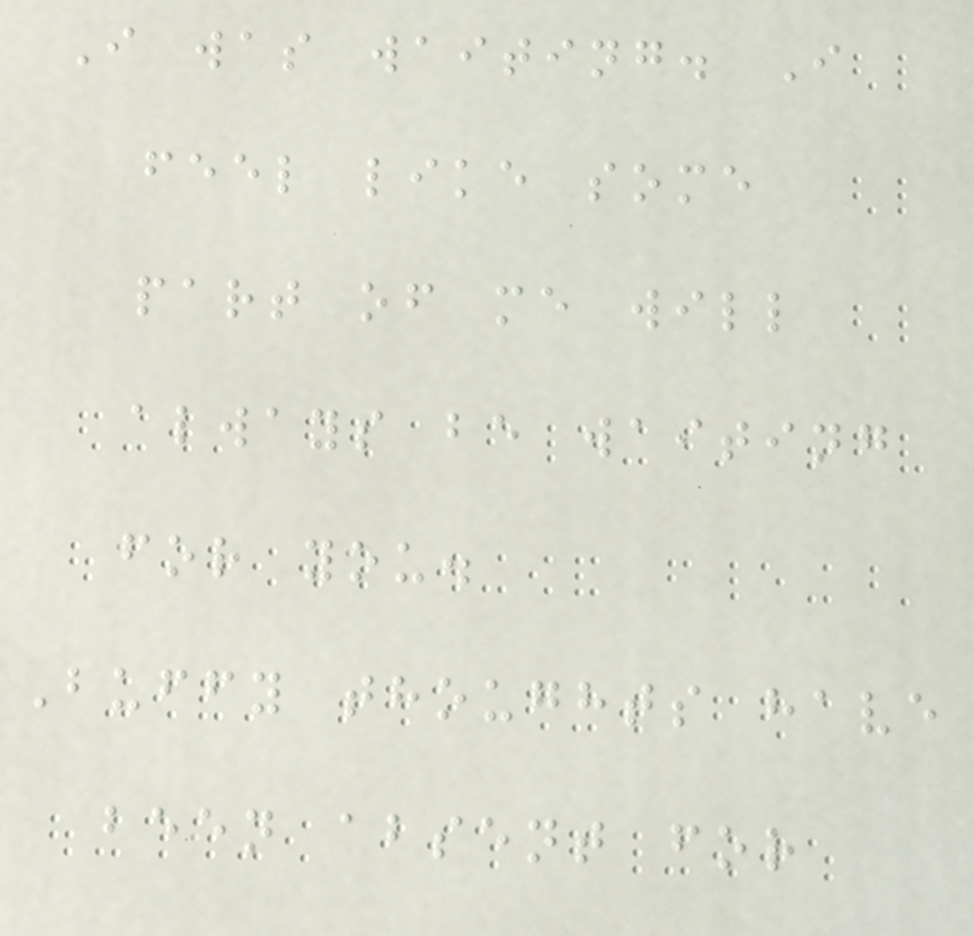I was waiting. I
feel like some
part of me will
always be waiting
for you.
Buffy thoughts have
been absent for
